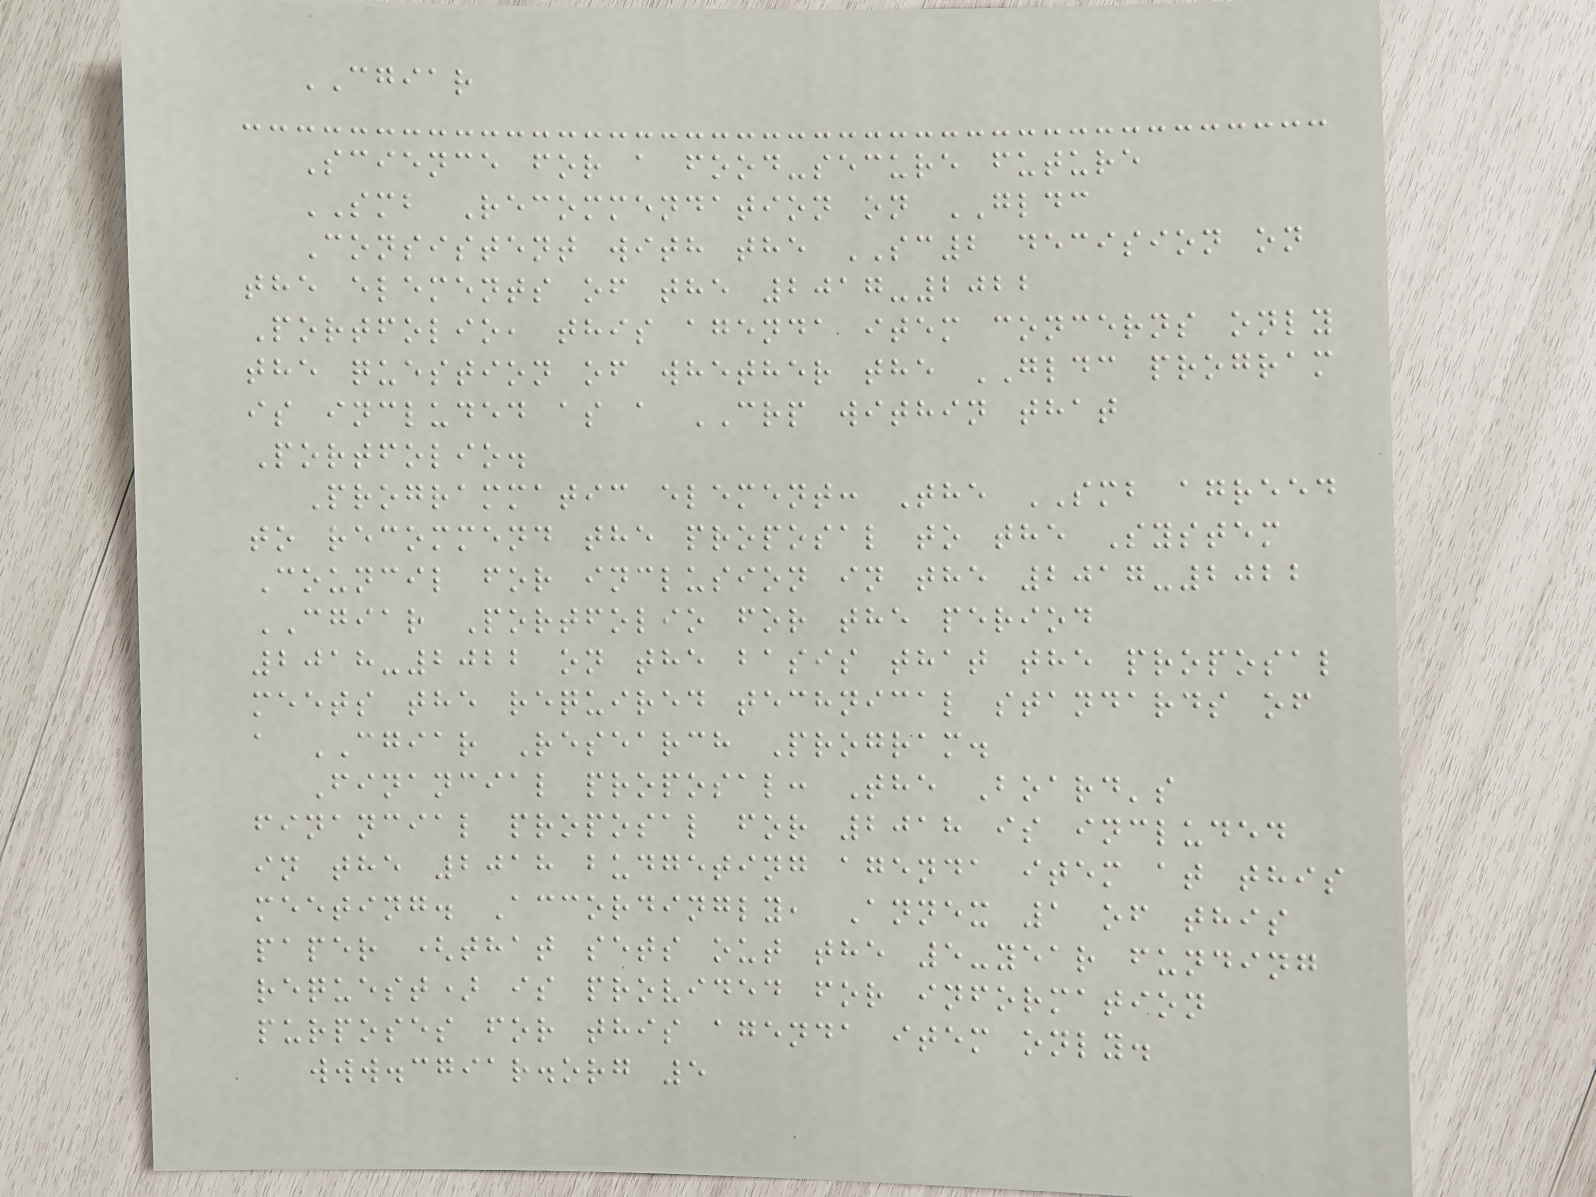CGIAR
Science for a food-secure future
SMB Recommendation on GLDC
Consistent with the SC2 decision on
the elements of the 2017-2022
Portfolio, this agenda item concerns only
the question of whether the GLDC program
is included as a CRP within that
Portfolio.
Programmatic element: The SMB agreed
to recommend the proposal to the System
Council for inclusion in the 2017-2022
CGIAR Portfolio for the period
2018-2022 on the basis that the proposal
meets the required technical standards of
a CGIAR Research Program.
Financial proposal: The Board's
financial proposal for 2018 is included
in the 2018 budgeting agenda item at this
meeting. Accordingly, Annex 1 of this
paper (that sets out the 5-year funding
request) is provided for information
purposes for this agenda item only.
www.cgiar.org 5
